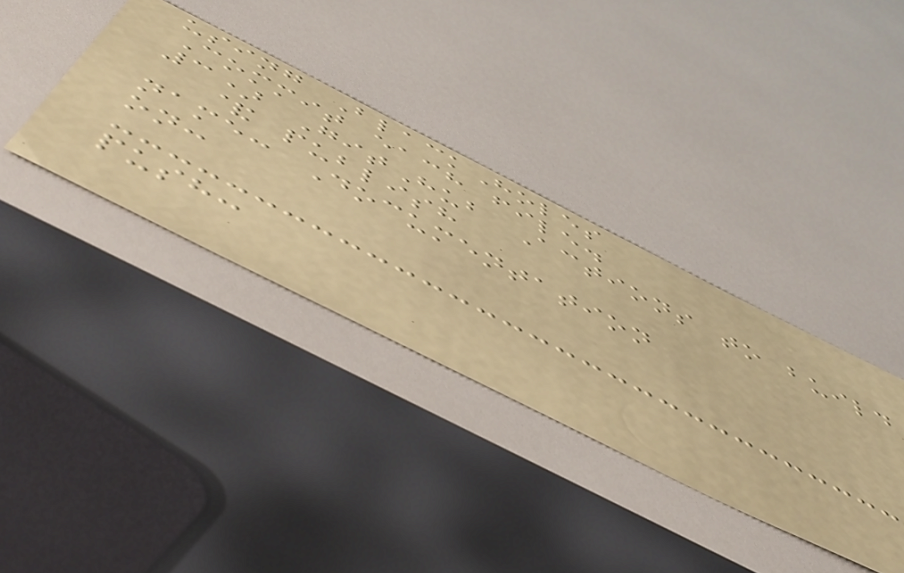using BlackHoles
Commit each file.
3) GitHub Actions to build
& publish
name: Documentation
on:
push:
